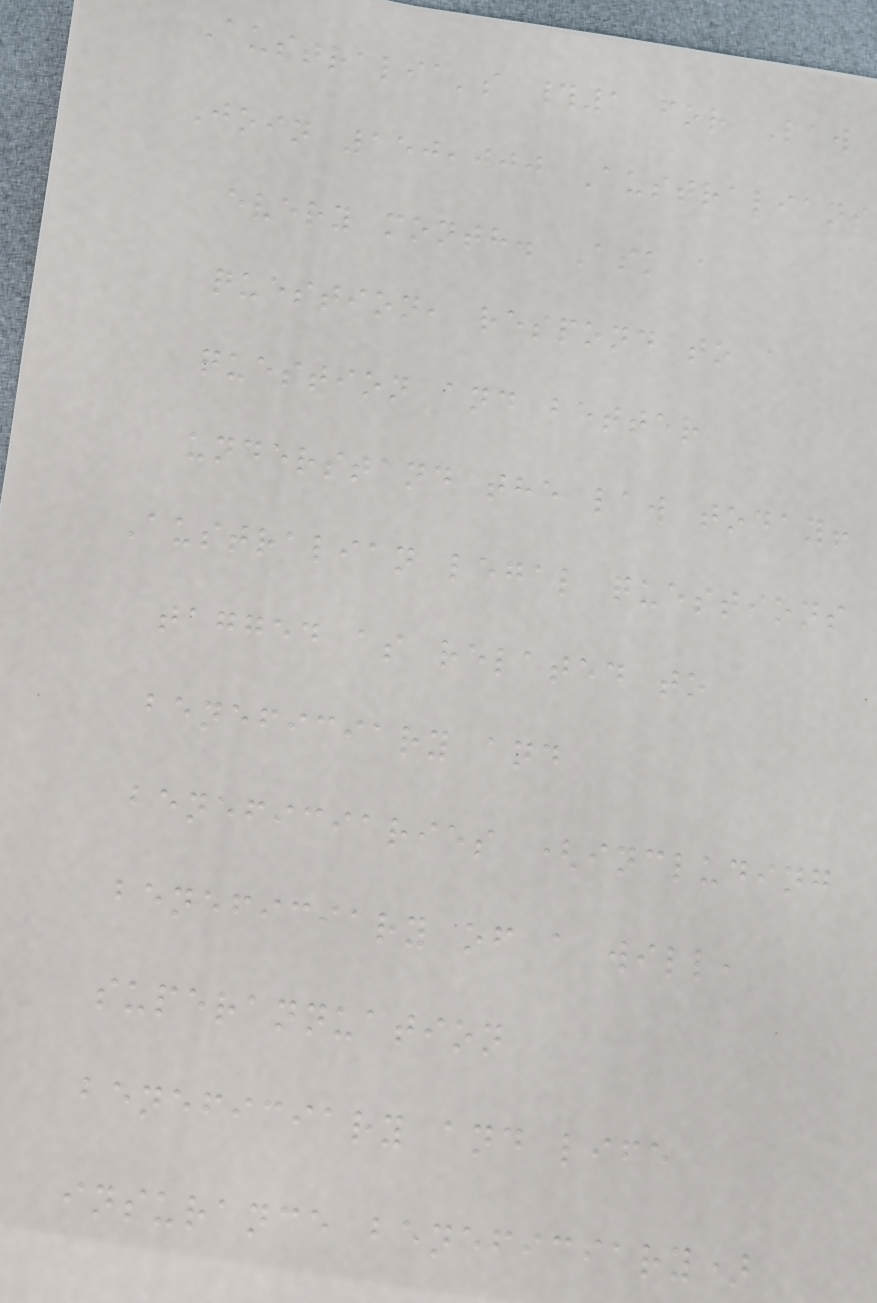Australia's #1 for Law
Join 150,000 Australians
every month. Ask a
question, respond to a
question and better
understand the law today!
Australian legal questions
tagged as related to
beneficiary and
beneficiaries (including
beneficiary of a will,
superannuation
beneficiary and life
insurance beneficiary)
